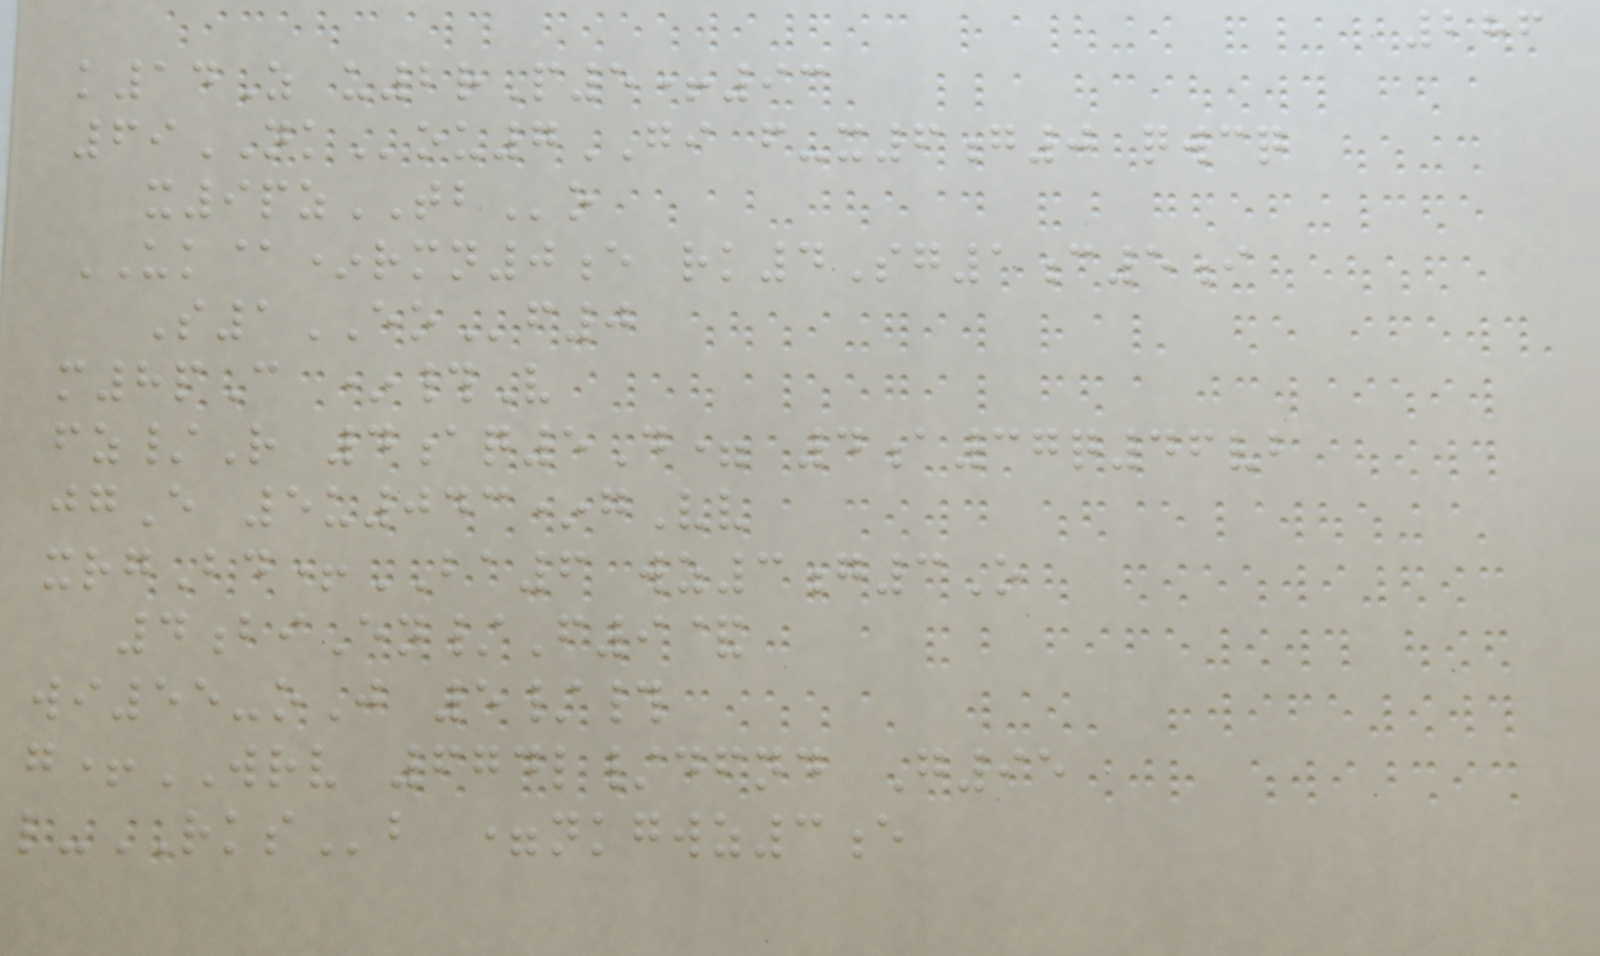286
k14Z u2rP5+93
69NKou7GI f-x6g0 qwcq
x9pzTBo
UK@*rmn0e rk4Sg1c5i
S1EOf0
m8pC *#V
fz/R 4aq5D= 4a37q46vb
jgE 5u043*gVv
xrgBd+BA6 wz3g3O
4biEn/F9&
wi55-oJ 5/#
g+WRV 674l/dfnd G95
l-RKSb =nkgwz3e
